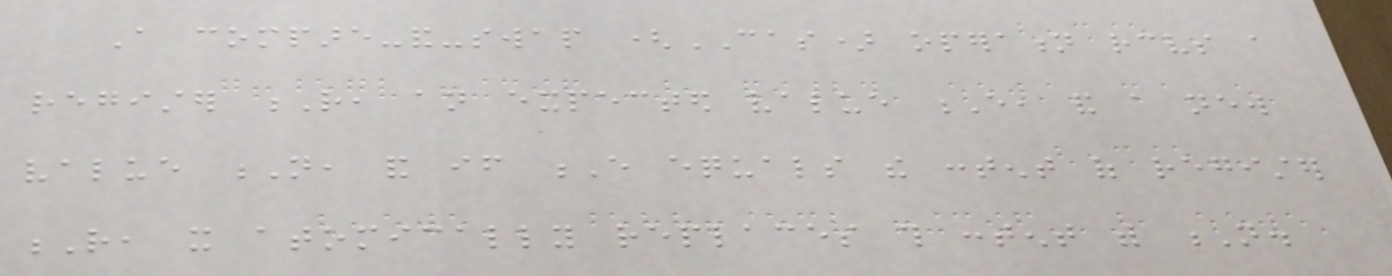A compare-and-swap (CAS) operation receives a
register R, an expected value E, and a new
value N, and if E equals the content of register
R, it atomically replaces this content with N.
